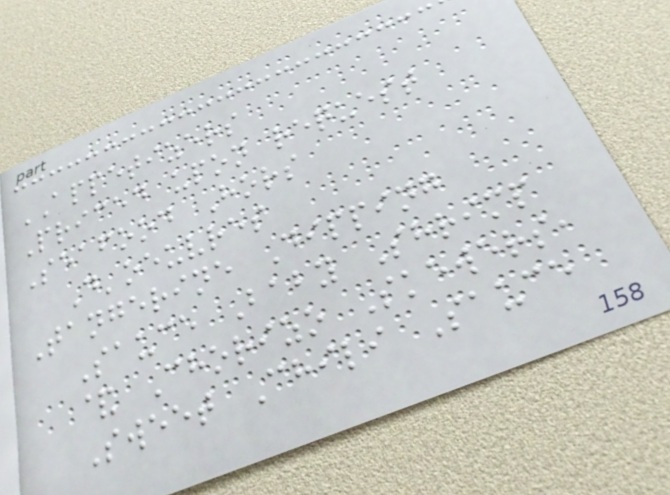APPETIZERS
Priced upon request
Seafood Hors
D'oeuvres
Tangerine Dipping
Sauce Baby Shrimp
& Chorizo Skewers,
Sweet Chili Sauce
